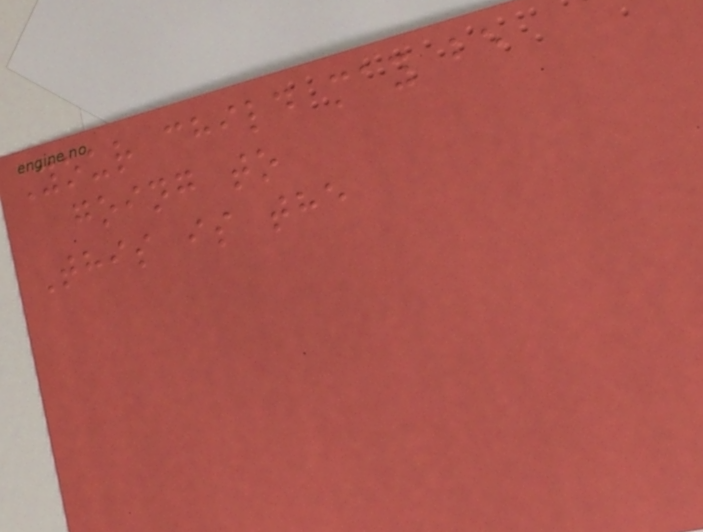Your child may be
going to
This is the
